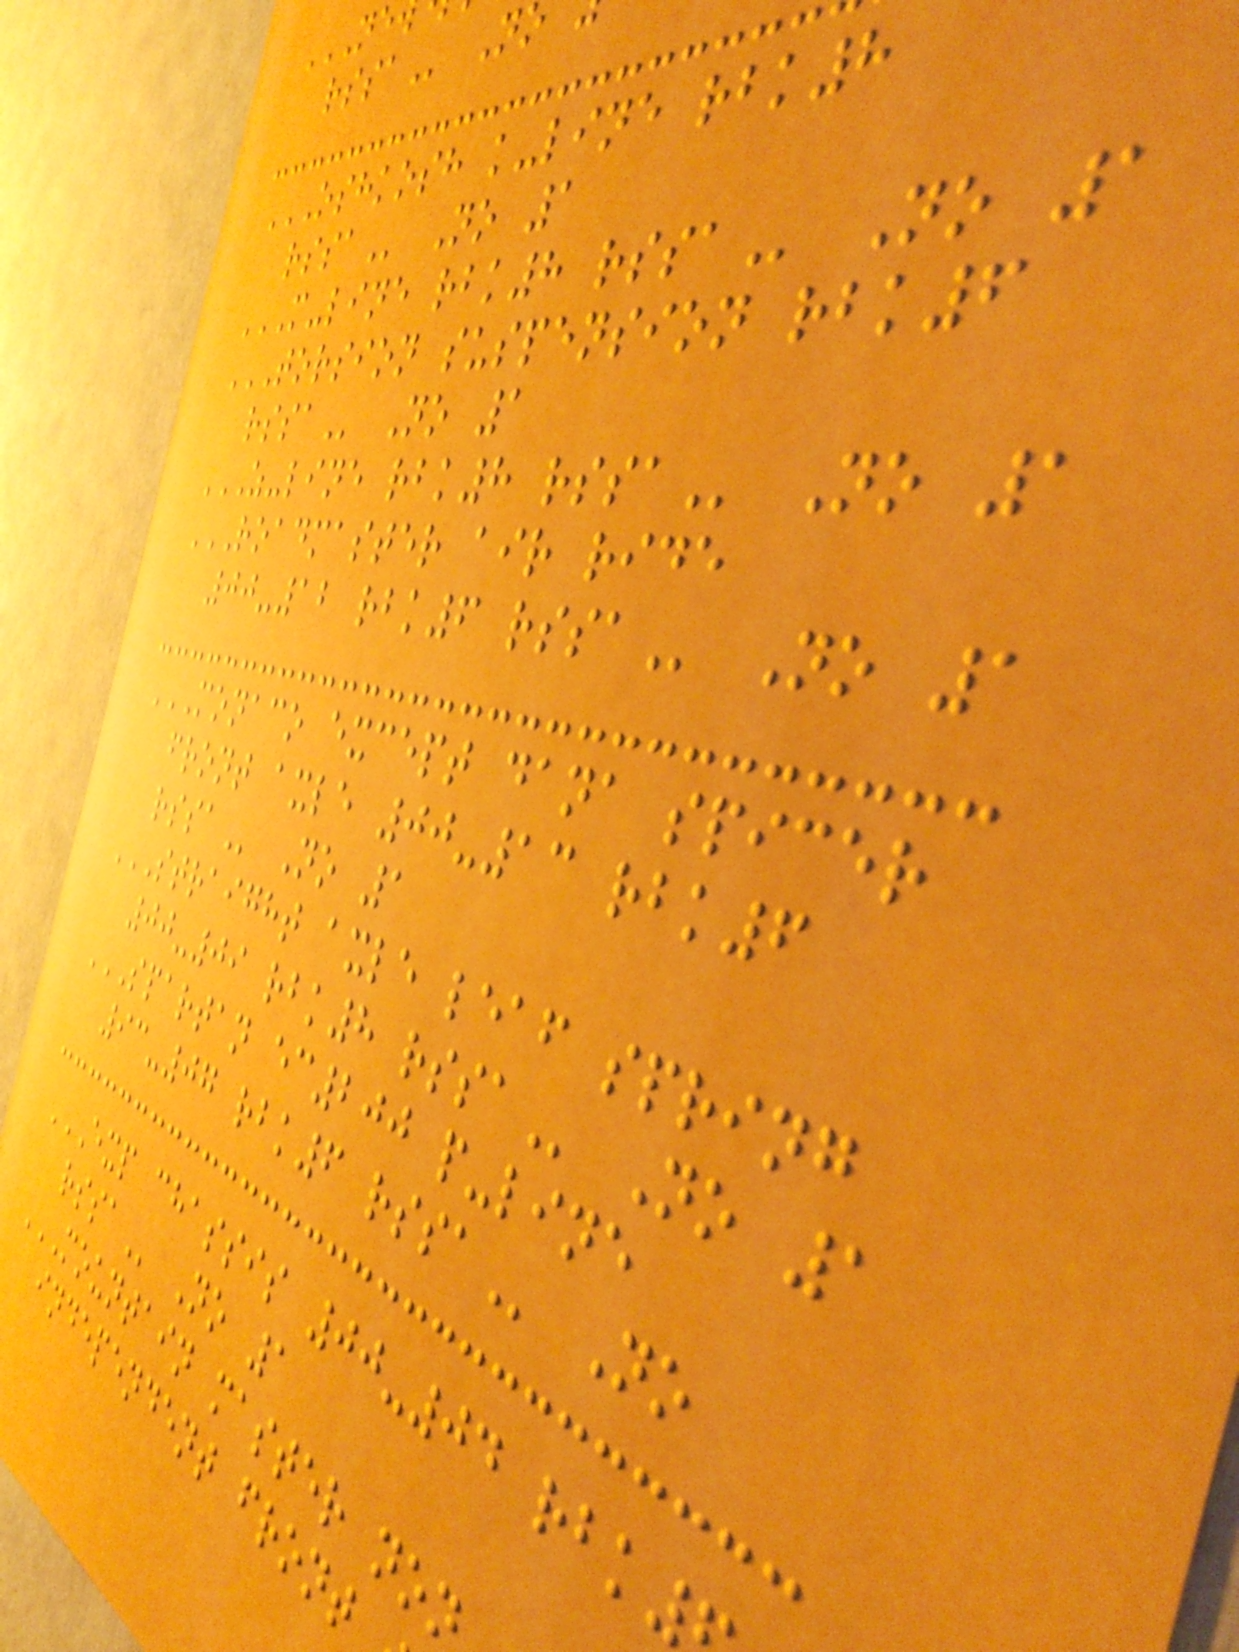OSHKOSH K-LINE RBK8
No 1
M-LINE RBK8 RSSA No 1
TORSION SUSPENSION RBK6
No 1
Z-LINE RBK8 RSSA No 1
ROADMASTER AIR RIDE
00-12 rbk6
MONACO EXCEPT DANA SPICER
front axle 00-13 rbk6
No 1
STRAIGHT AXLE LEAF SPRING
00-09 rbk8
SPARTAN EC200 P-LINE
93-07 rbk6
No 1
MOUNTAIN MASTER NON
independent front
